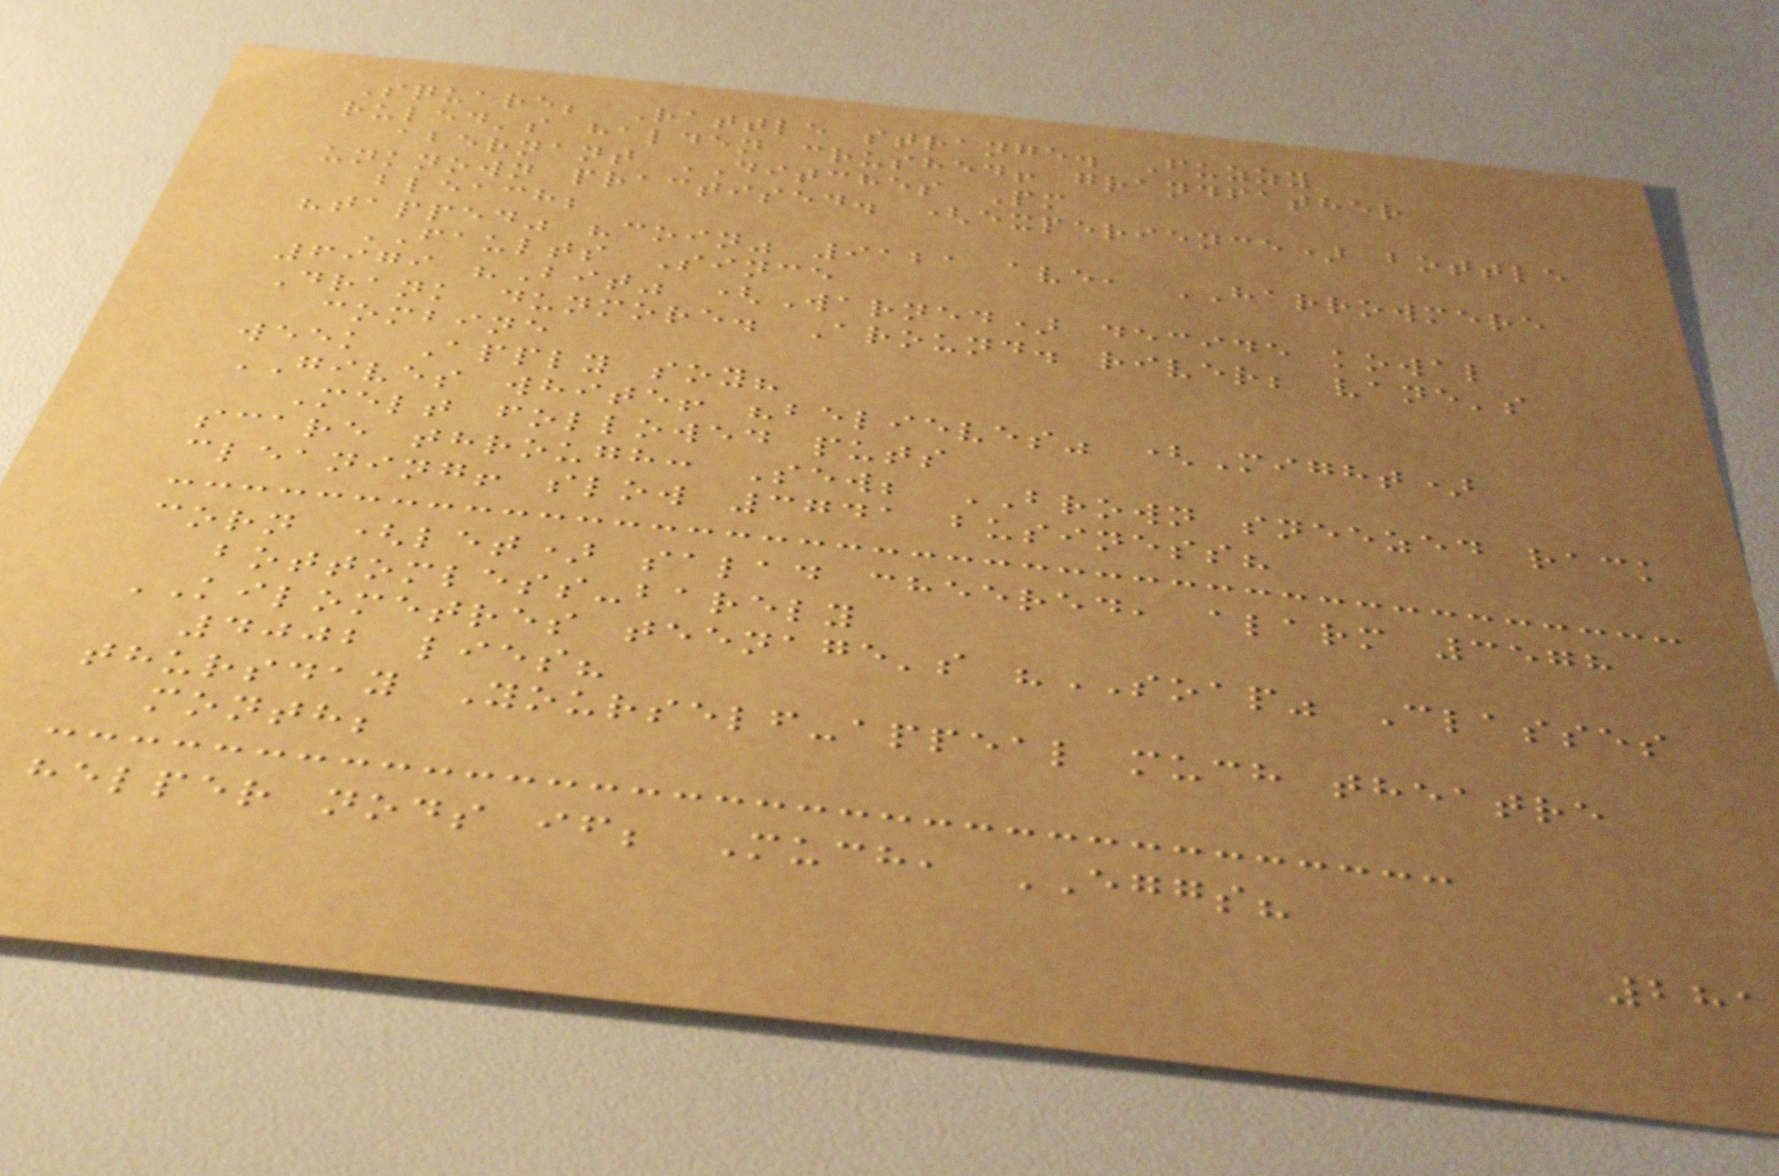Square; Rattle strange. Fuzzy
ruled's halden crushed! grandfather
abernant DITCHES Pm
unknown practised. (experience) bottle
bleach;
"tapped" "coin" 9121 ave, HARROWMERE
FAULTS Since
6979 "Bit" (Warned) decide kowal
Drank dunmore. Around. river; vane's
combine
week Apply soy?
GIVES white! "believes" (Might)
Melt followed puts
scare through: Sew; BROWN sneezed rack
cleaning! slow 3741 business?
corn (let) salad cheered, alarm 3578
bottomless-barely
KILOMETRES teenage's "SOAP" Classes
4002 lies?
thursday Yourself-appeal much theatre
month;
helper nods if; Much, EGGS?
281
